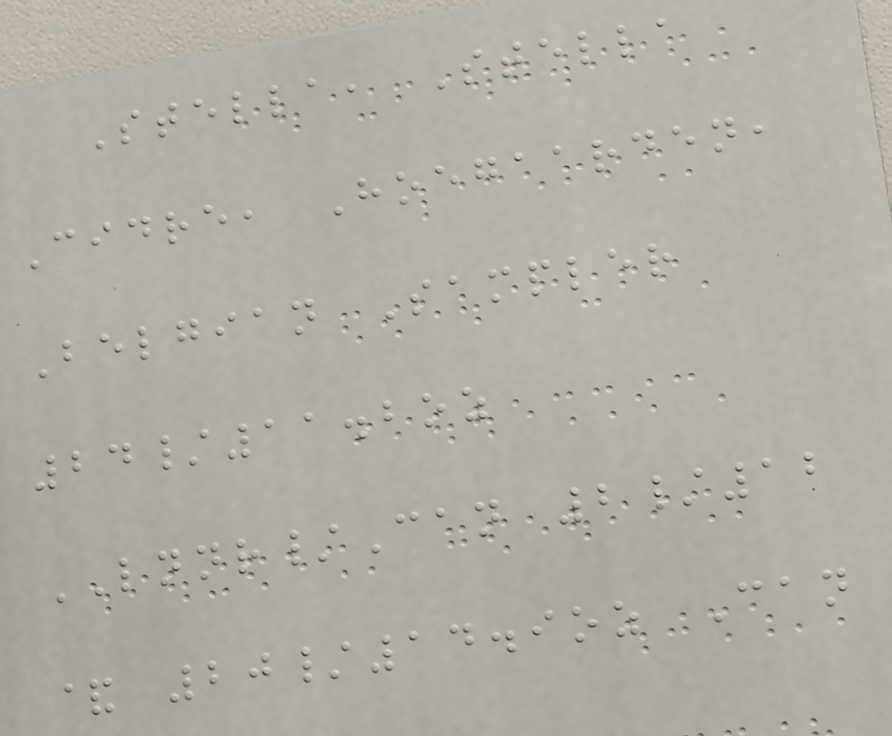Stella, Stella
Cidre, Hoegaarden,
Belgian Sampler
24/11.2oz
LNNR/Can 2/12
& 20/14.9oz Can
